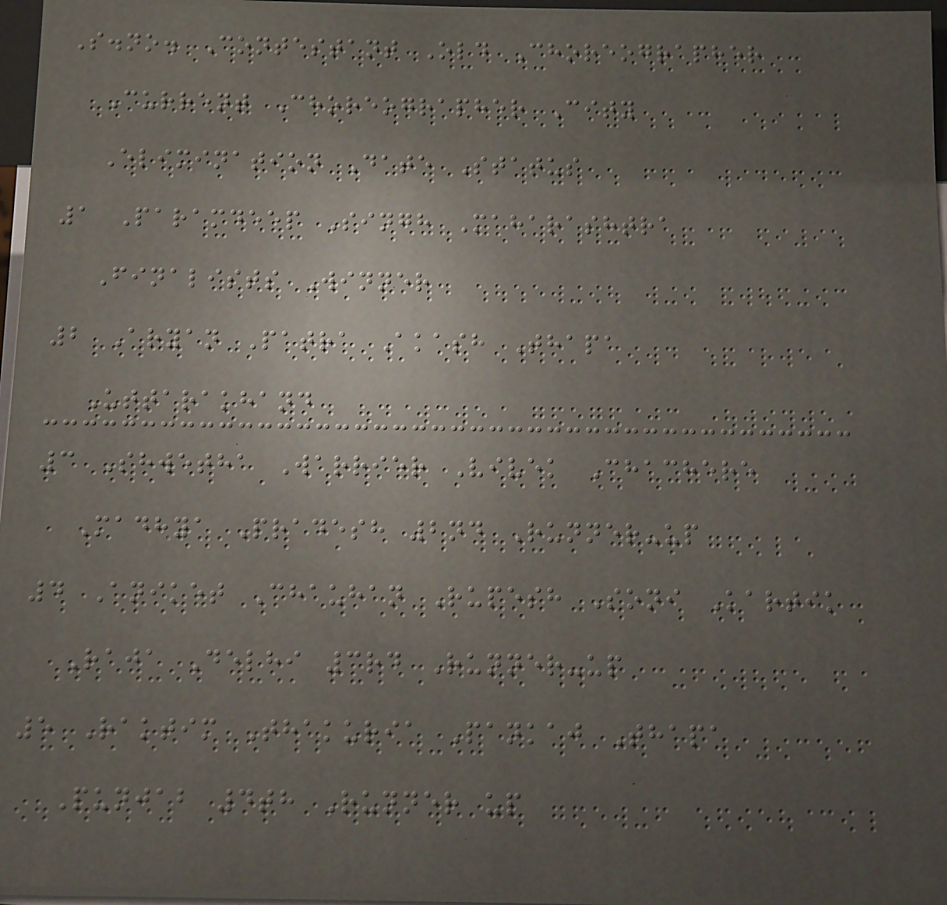S.no. Contestant Old Choreographer
Current Choreographer City
Elimination Date Status
1 Paramdeep Singh Maharashtra
Finalists Winner
2 Aryan Patra Akash Thapa
Uttarakhand
3 Shwetha Warrier Vivek Chachere
Madhya Pradesh 2nd Runner-up
4 Aniket Chauhan Rupesh Soni Kartik
Raja Delhi 3rd Runner-up
5 Raktim Thakuria Pankaj Thapa
Punjab 4th Runner up
